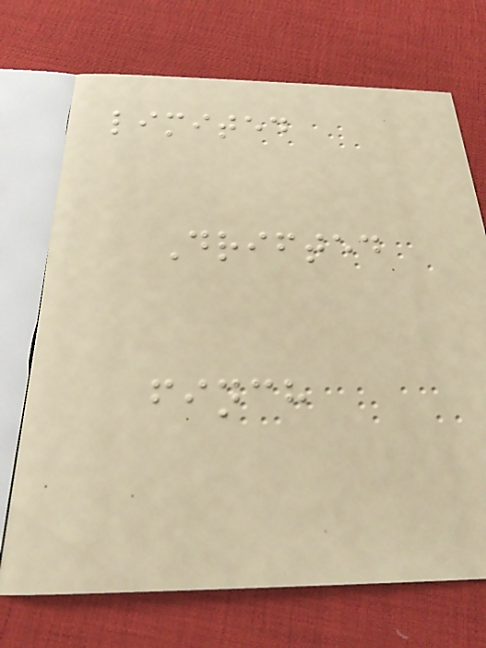limited
Drifted
finch
